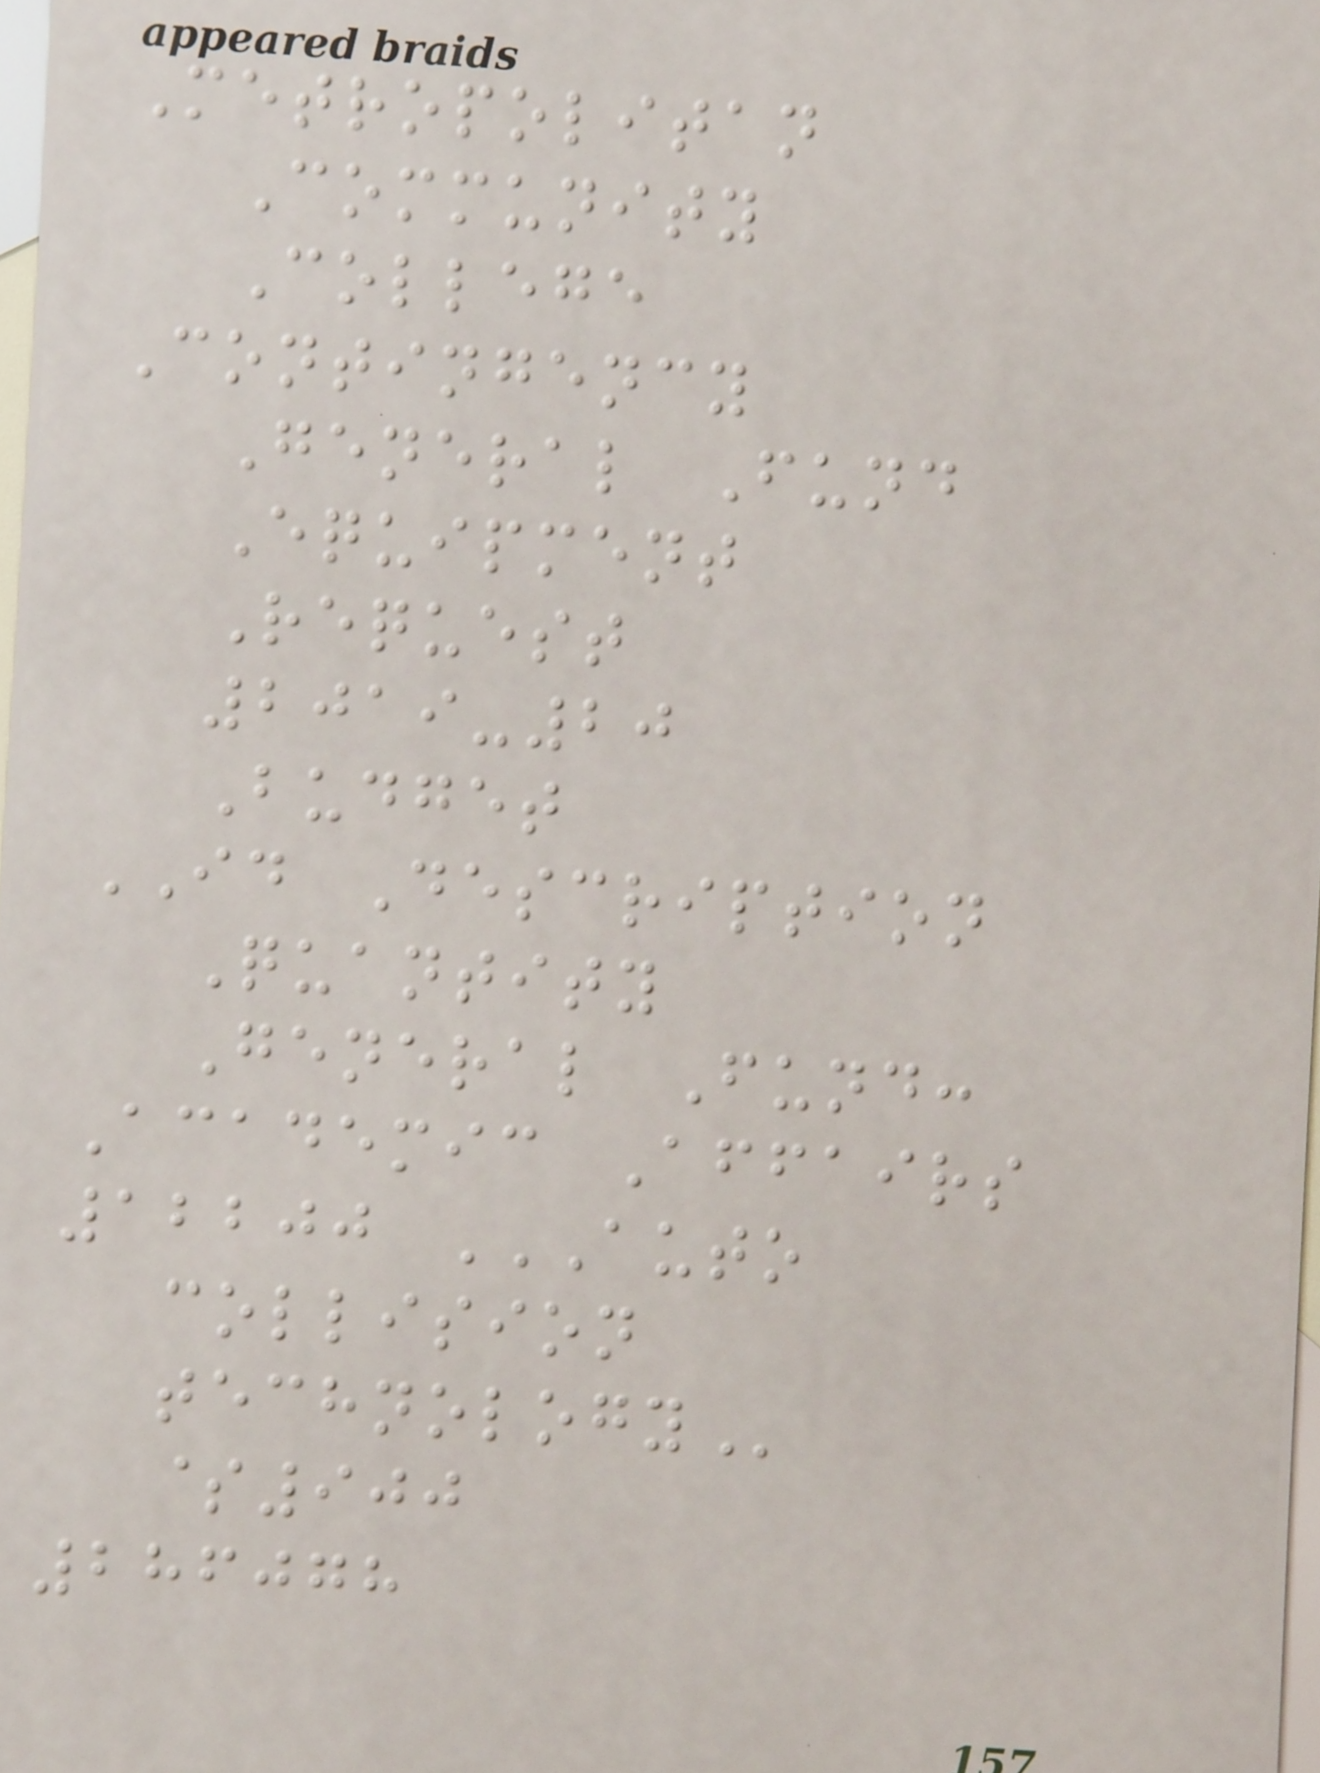Metropolitan
Community
College
Contingency
General Fund
Equipment
Request
2019-20
Budget
ID Description
Quantity
General Fund:
Academic Affairs
12200 AUTO
COLLISION
TECHNOLOGY
$900
286078
